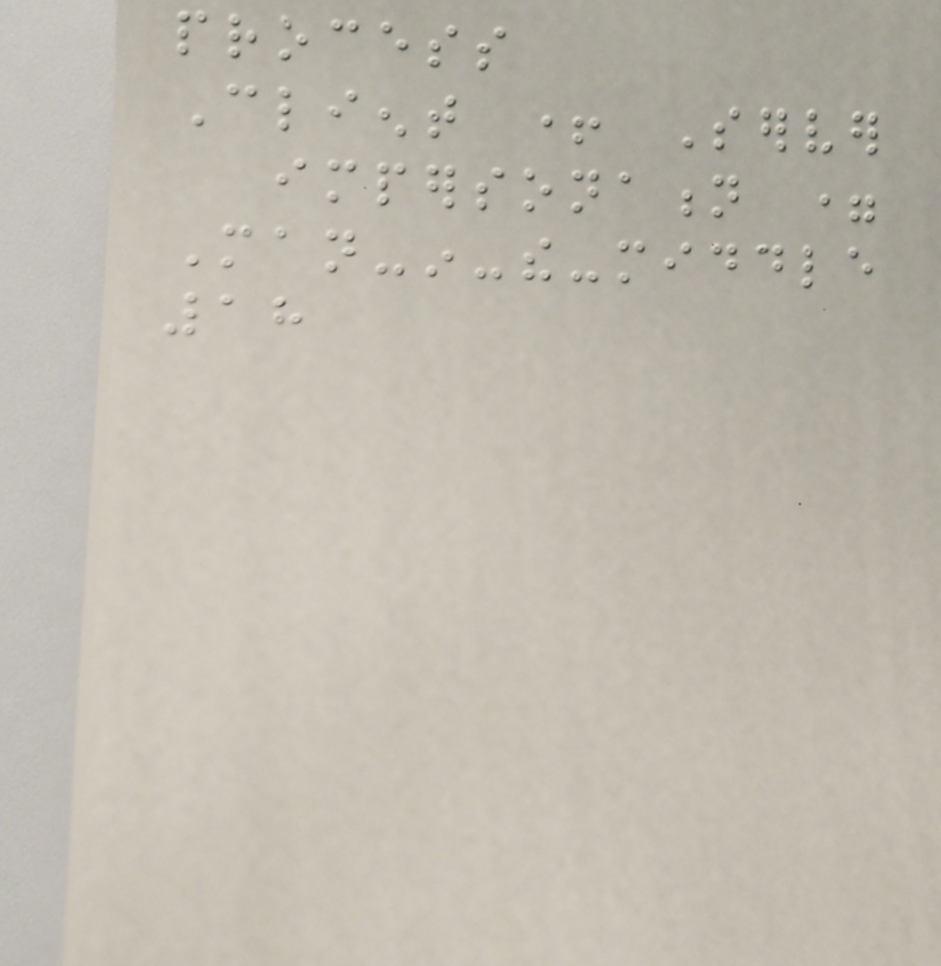process
Client + Server
impersonation =
Man-in-the-middle
18
